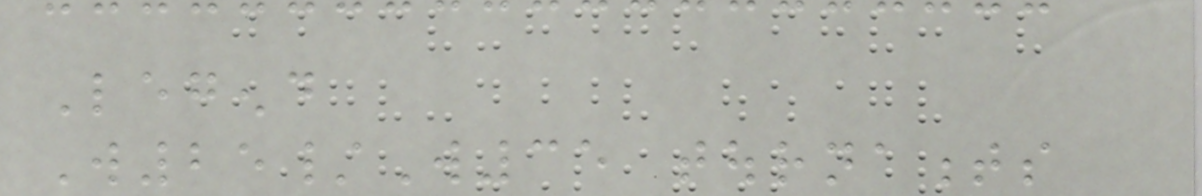Legend
W25/W35 tournaments
